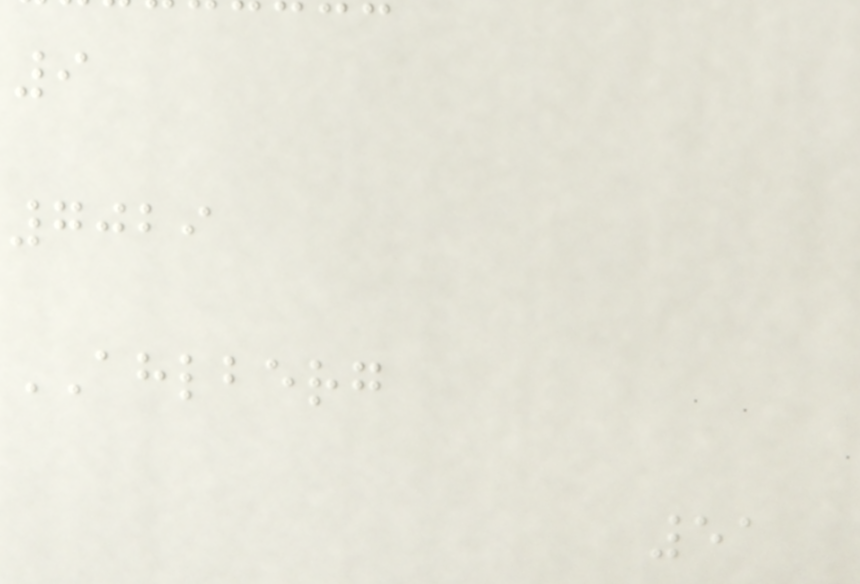9
7029
AHLBERG
51
